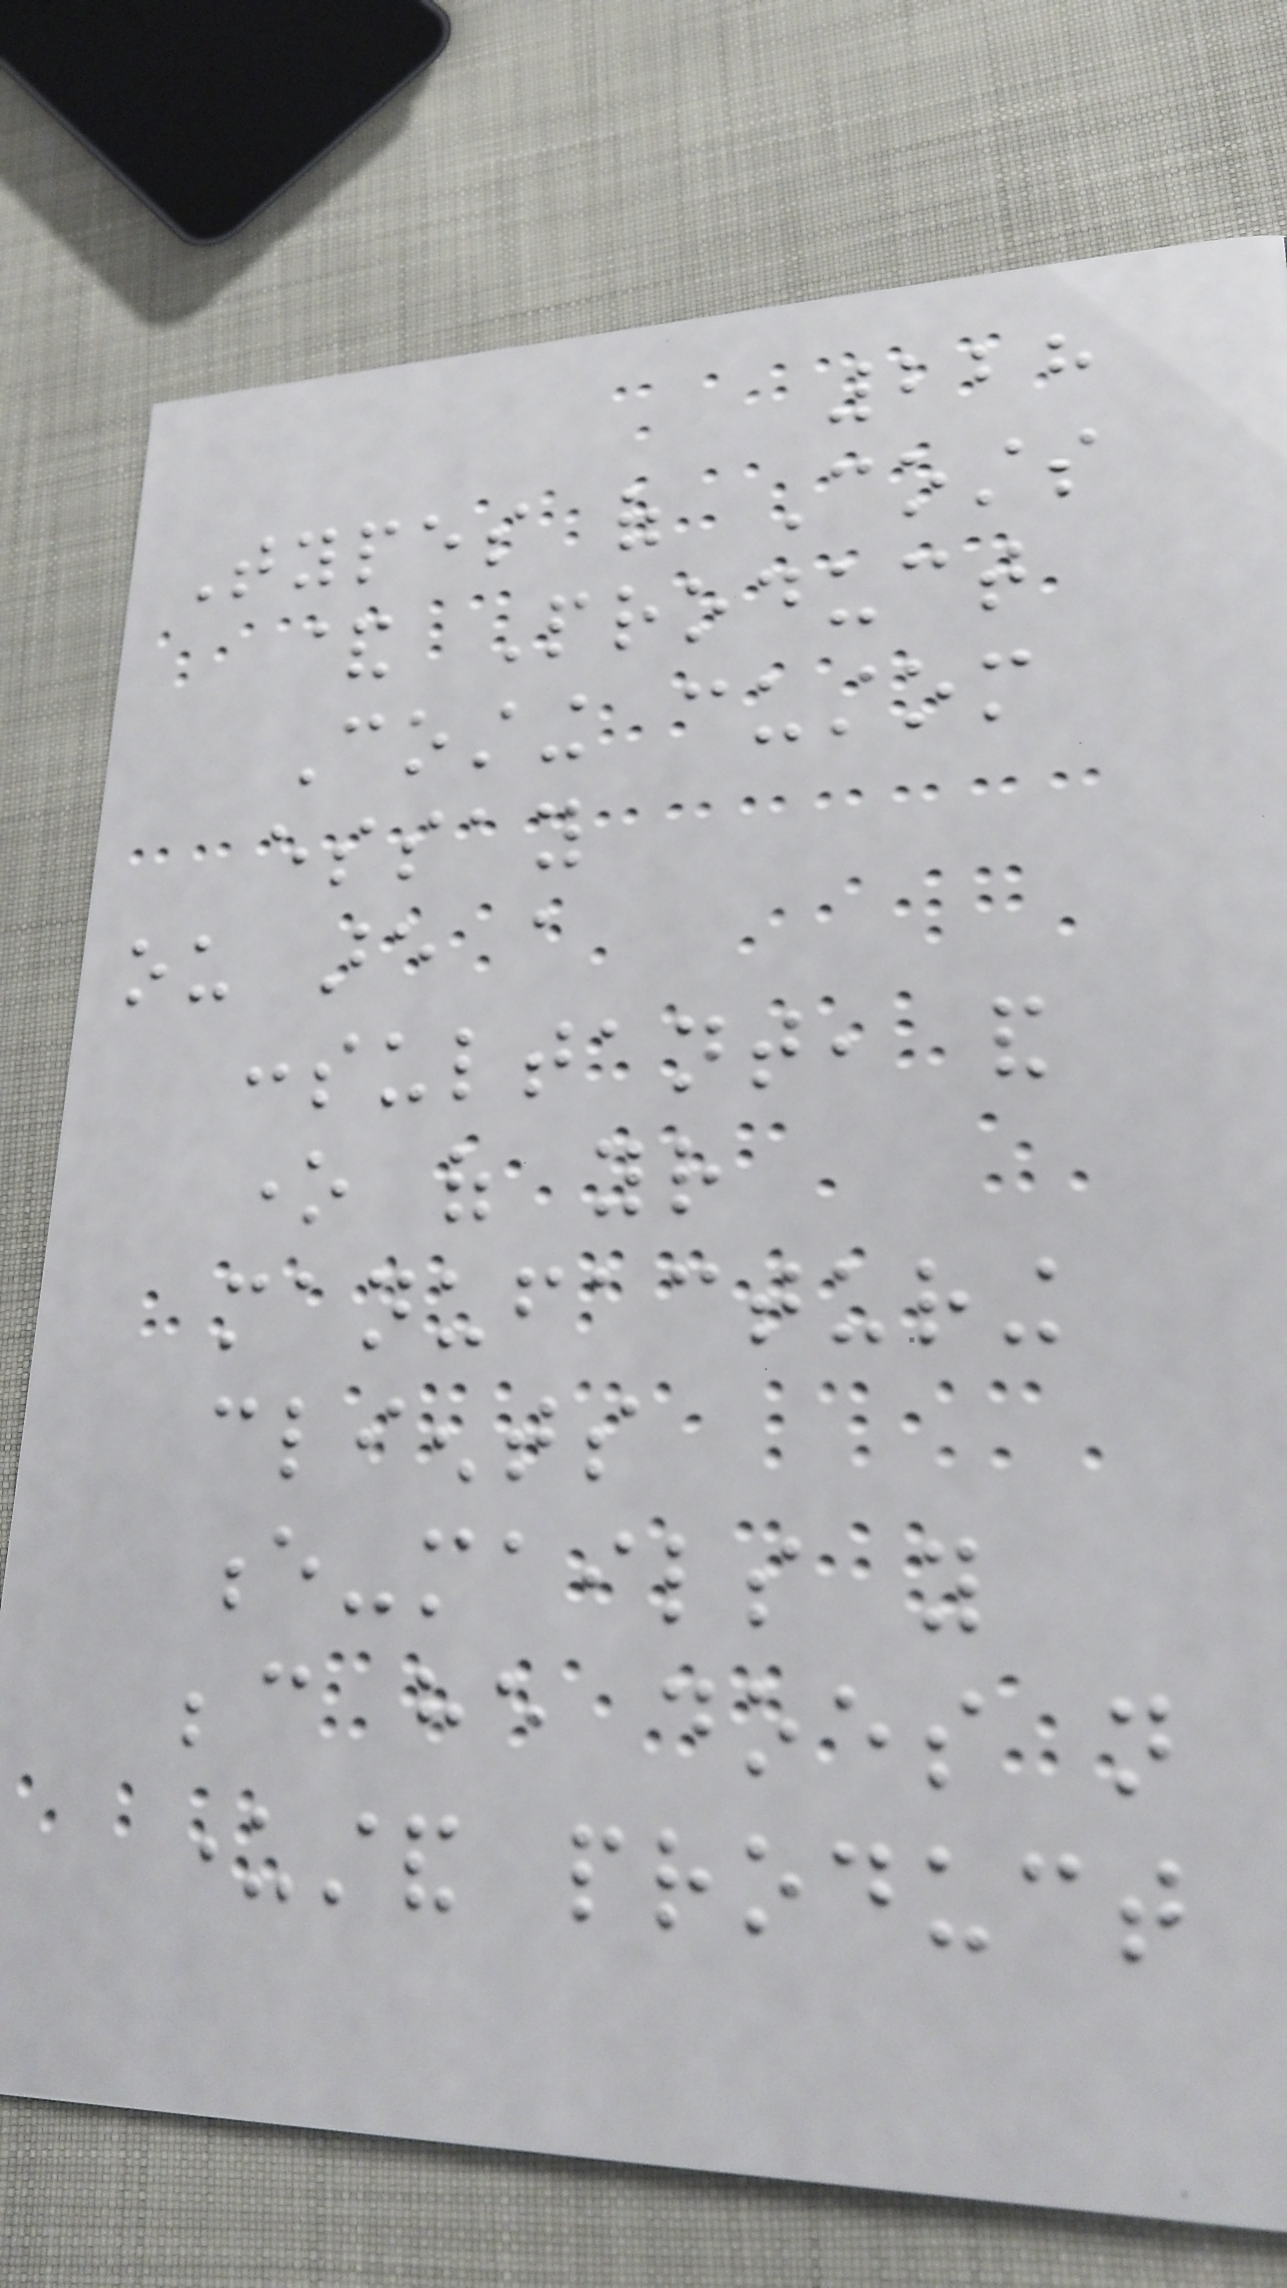228
Types of Costs
& Product
Costing custom
essay
ou are a
consultant, and
one of your
manufacturing
clients
e-mails you
because he does not
understand product
